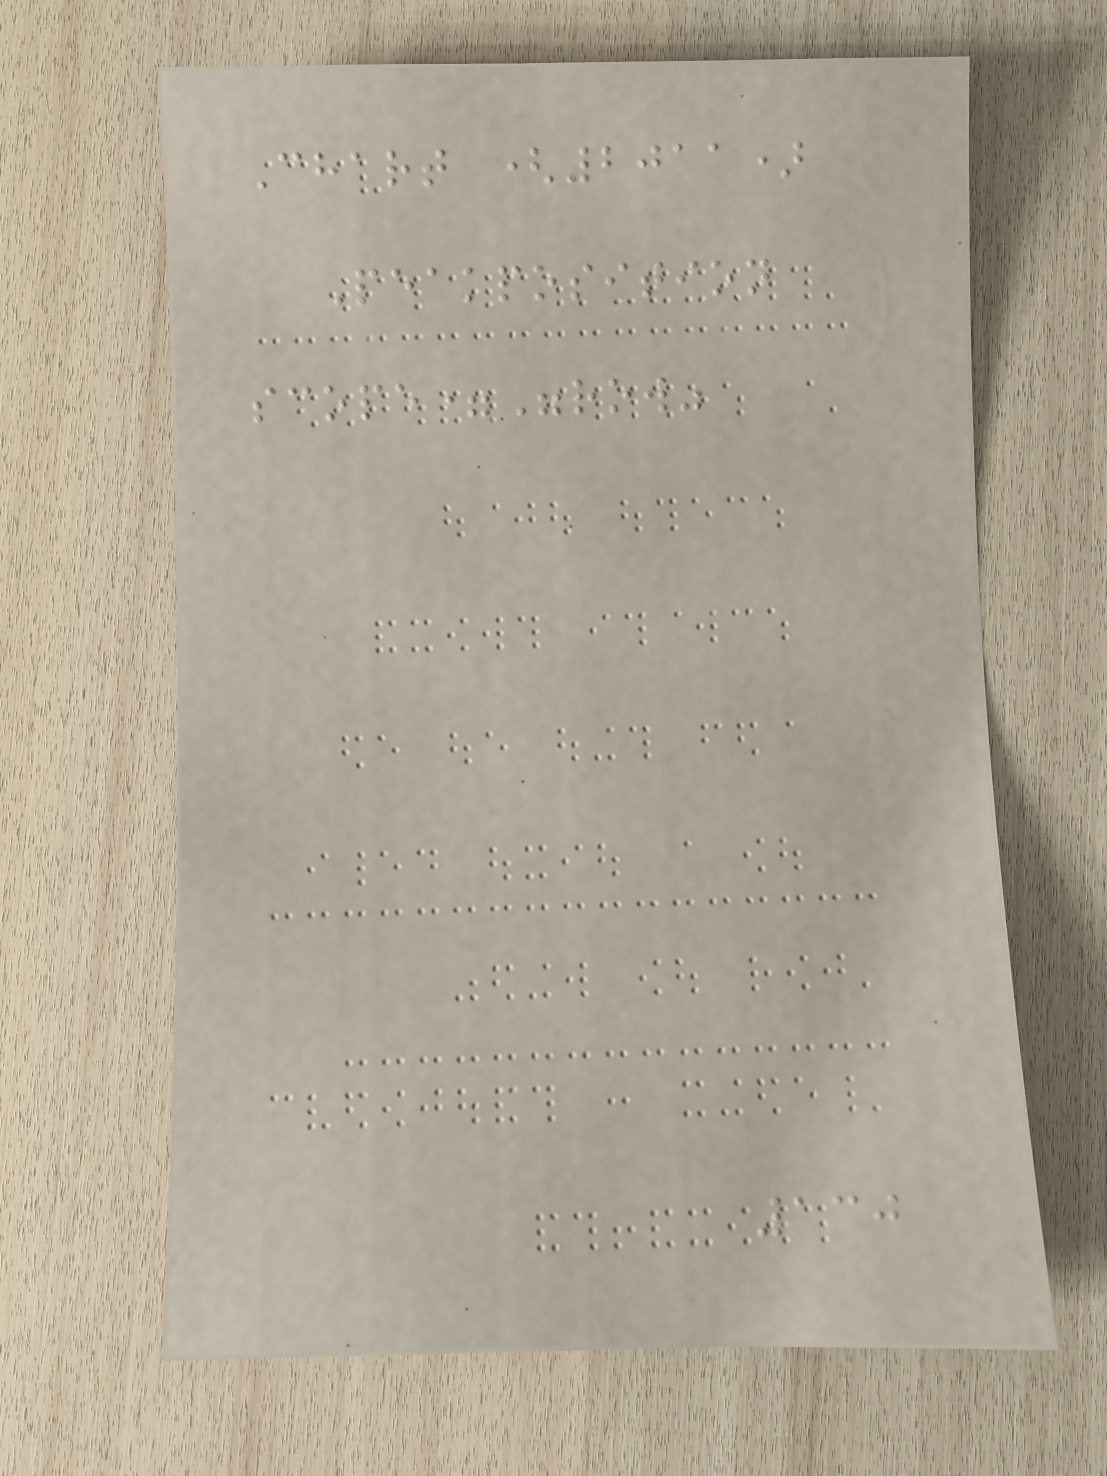Chart (2011)
Peakposition
scope="row"
130
